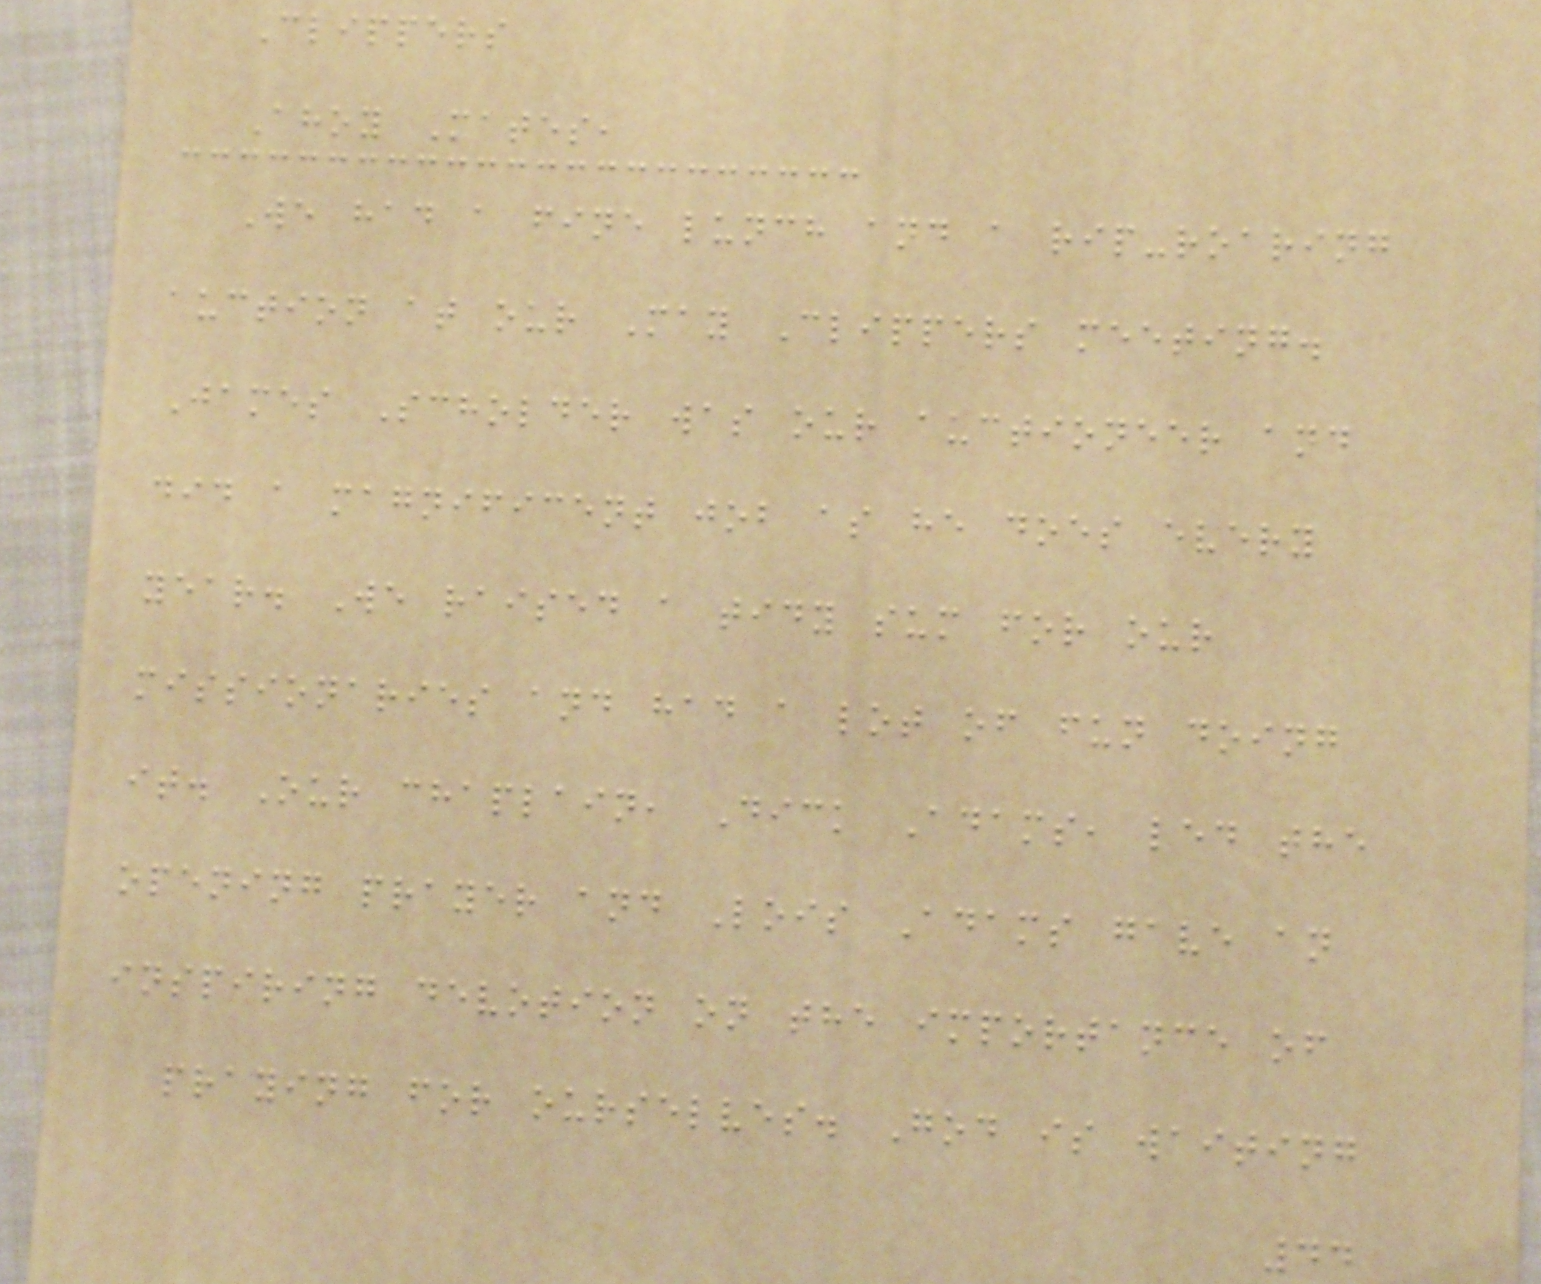Clippers
Ahoy Mates,
We had a fine lunch and a rip-roaring
auction at our May Clippers meeting.
James Scholder was our auctioneer and
did a magnificent job as he does every
year. We raised a tidy sum for our
missionaries and had a lot of fun doing
it. Our chaplain, Dick Adams, led the
opening prayer and Lois Adams gave an
inspiring devotion on the importance of
praying for ourselves. God is waiting
44
